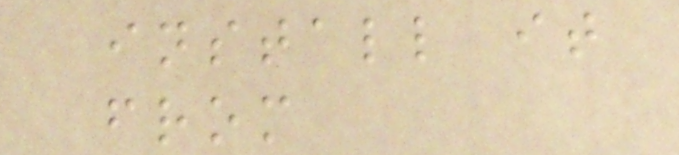install it
from
